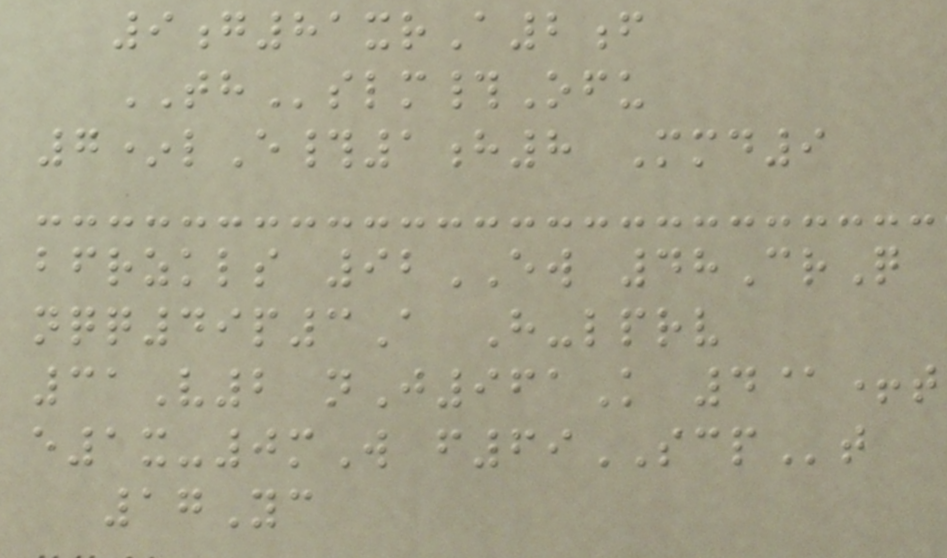9g81xrA2f
THslm#Ofu
7*lE#1h8 Mmd9
bfrzkls 92EW 48CrQ
nqq49p3A H-lprv
31V2 nJ961K 4@+t
e1x-0mW f69SCPt
17Yc
